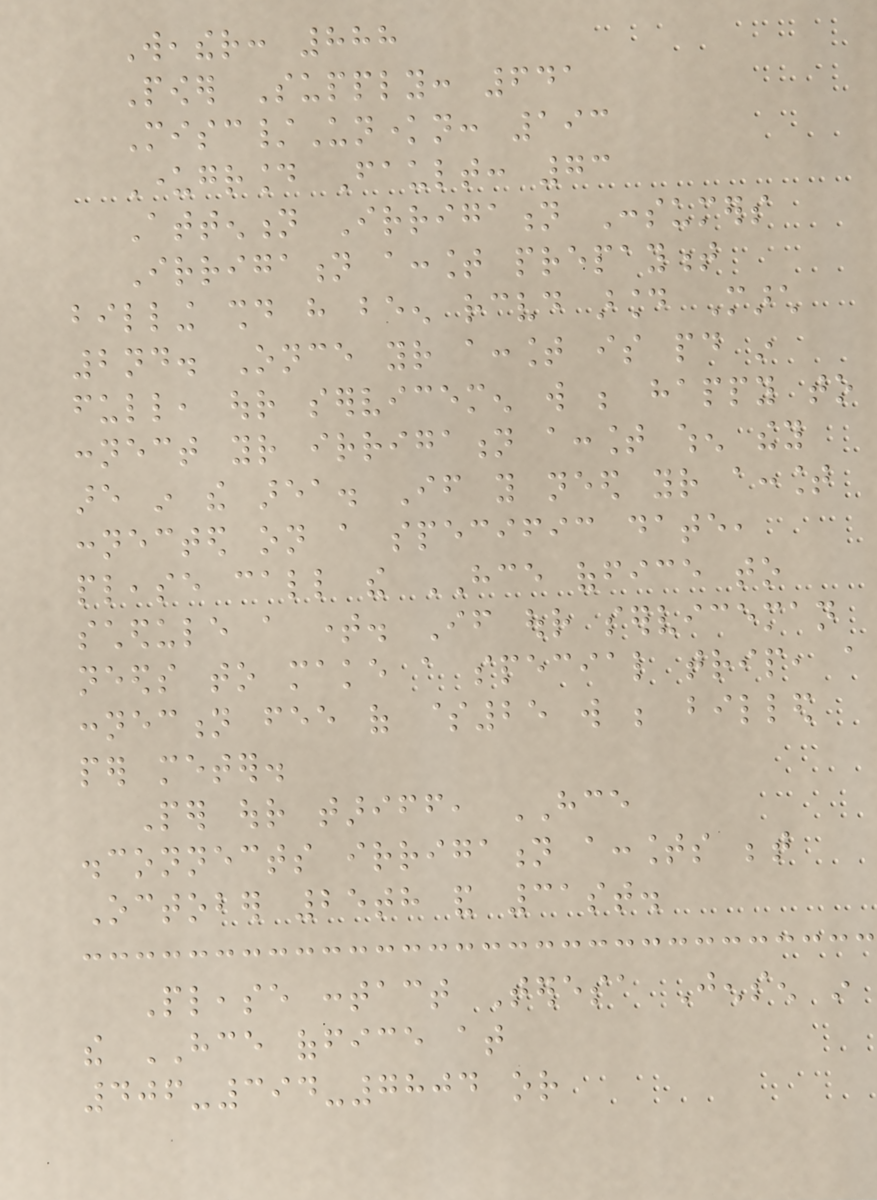Weather: 888
Power Supply: 641
Misc/Unknown: 193
Underground Fault: 73
Attention Irrigation Consumers
Irrigation account prepayment
billing should have been received around March
2nd. Once your account is paid in
full, our servicemen will be happy to
connect your irrigation account when they
are in the area. If you need your account
connected on a specific date,
please call the HCE office to
schedule a time. If our serviceman
needs to make a special trip, a
connection fee of $25 will be billed
per meter.
Per our tariff, HCE
disconnects irrigation accounts between
October 25th and 31st.
Please contact Teresa Jensen in
the HCE office at
406-394-7804 or
